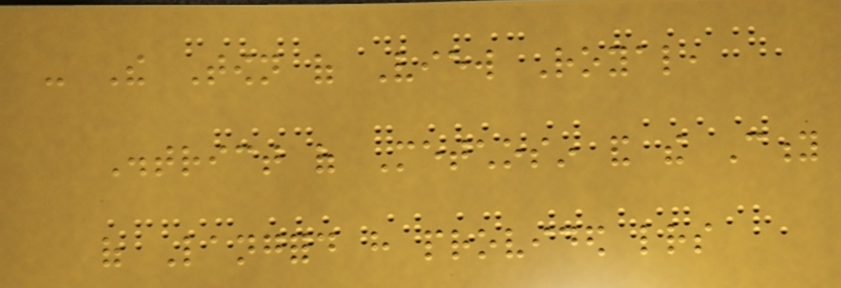- The Town of View Royal,
District of Metchosin and the City
of Langford have provided letters
